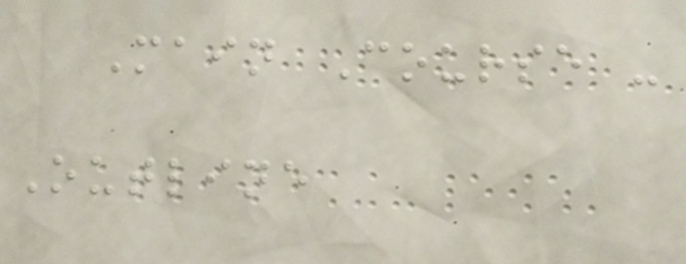Main Course -
Outline
